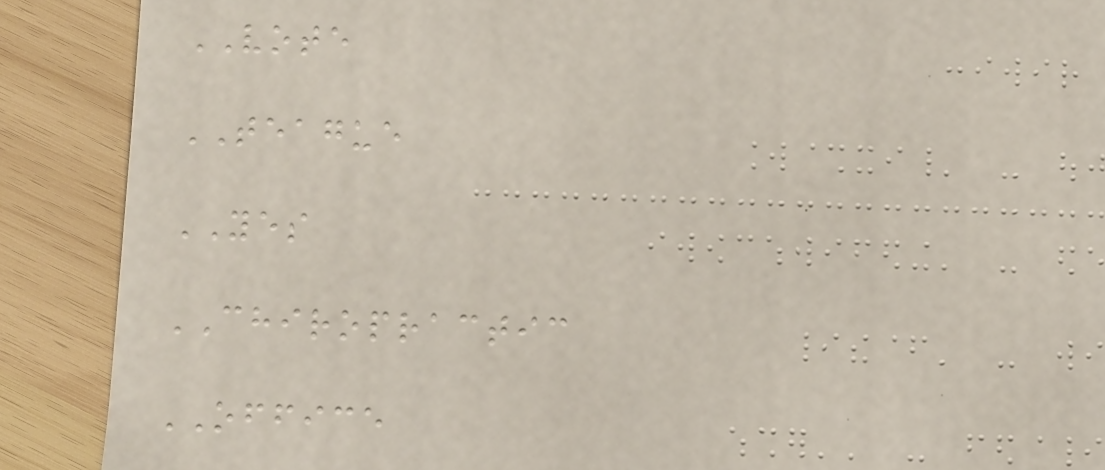VOTE
TEAGUE
YES
CHIROPRACTIC
OFFICE
